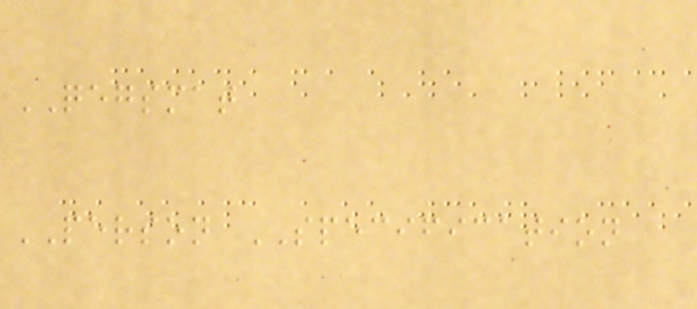QEGSMAT
PERSON SPECIFICATION
